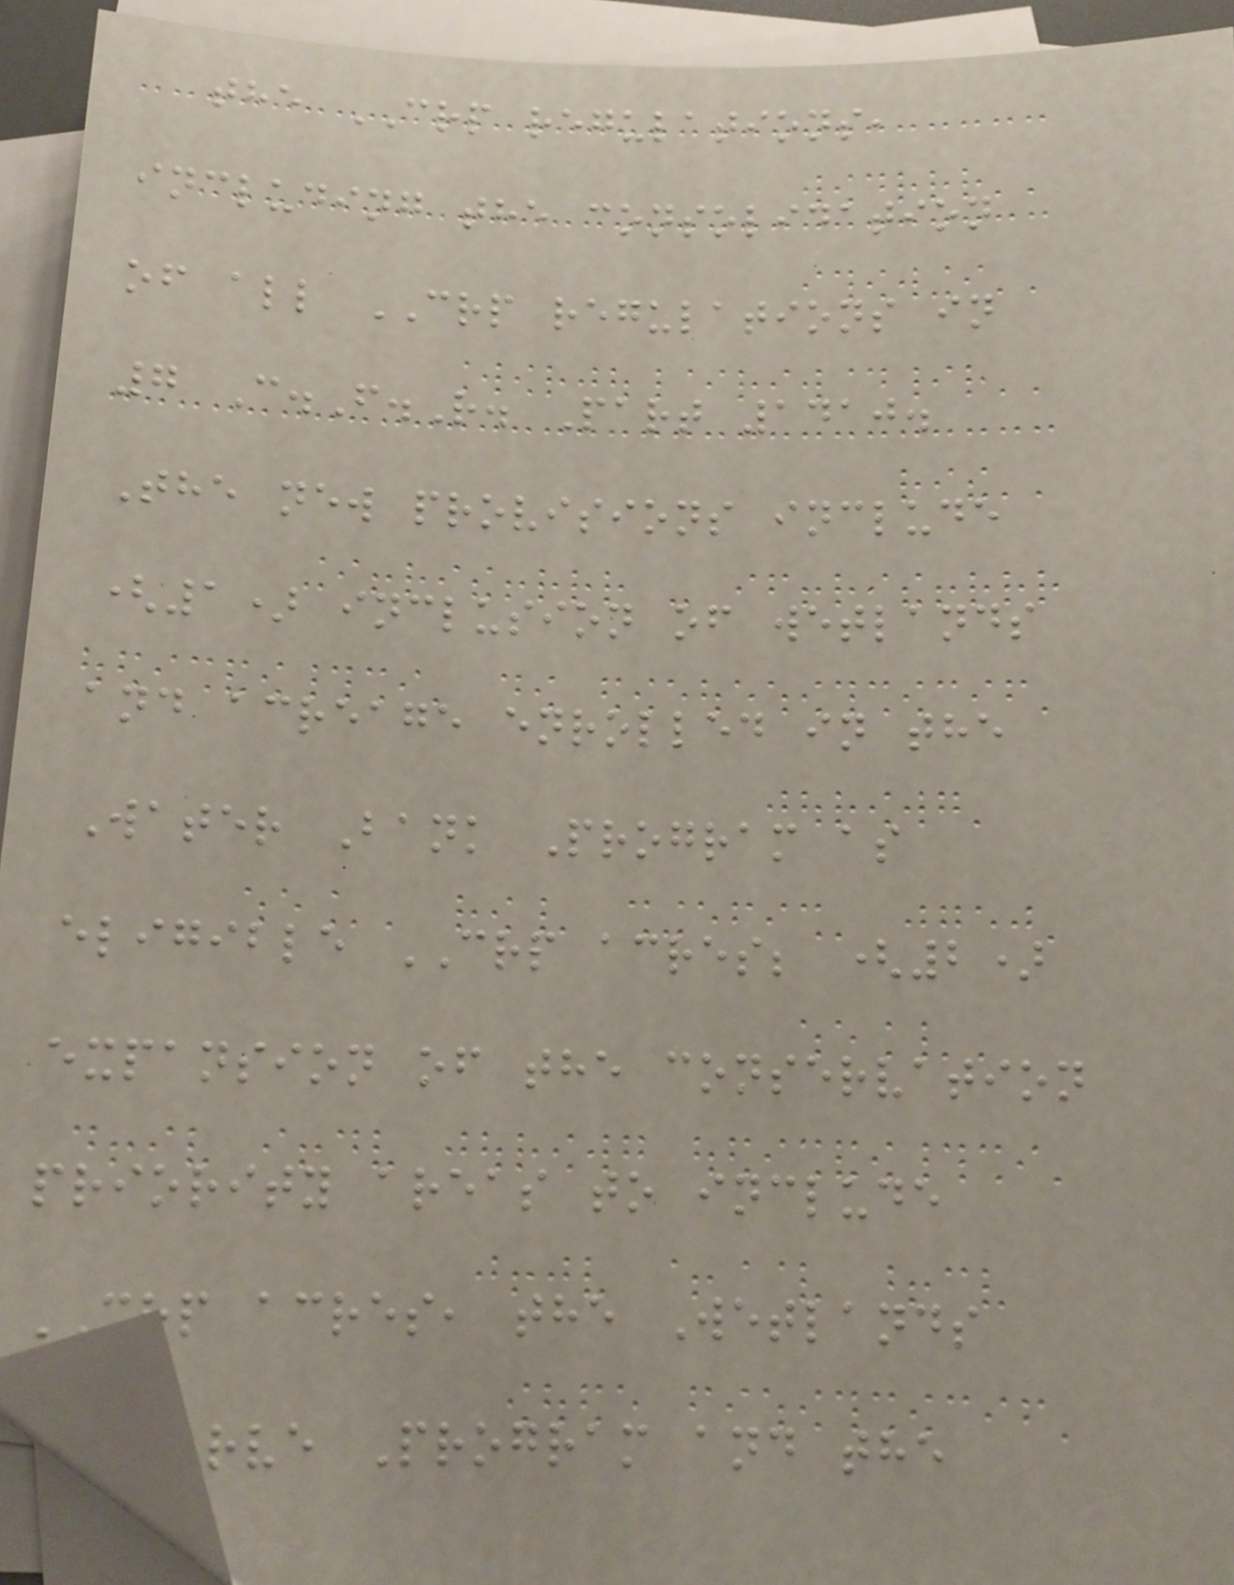the CRP regulations,
including the consolidation
of all CRP regulations in
7 C.F.R. Part 1410.
The new provisions include
(1) inclusion of wetlands
and acreage enrolled in the
Water Bank Program as
eligible CRP acres; (2)
expansion of the conservation
priority areas to include
CRP acres, the Wetlands
Reserve Program and the
